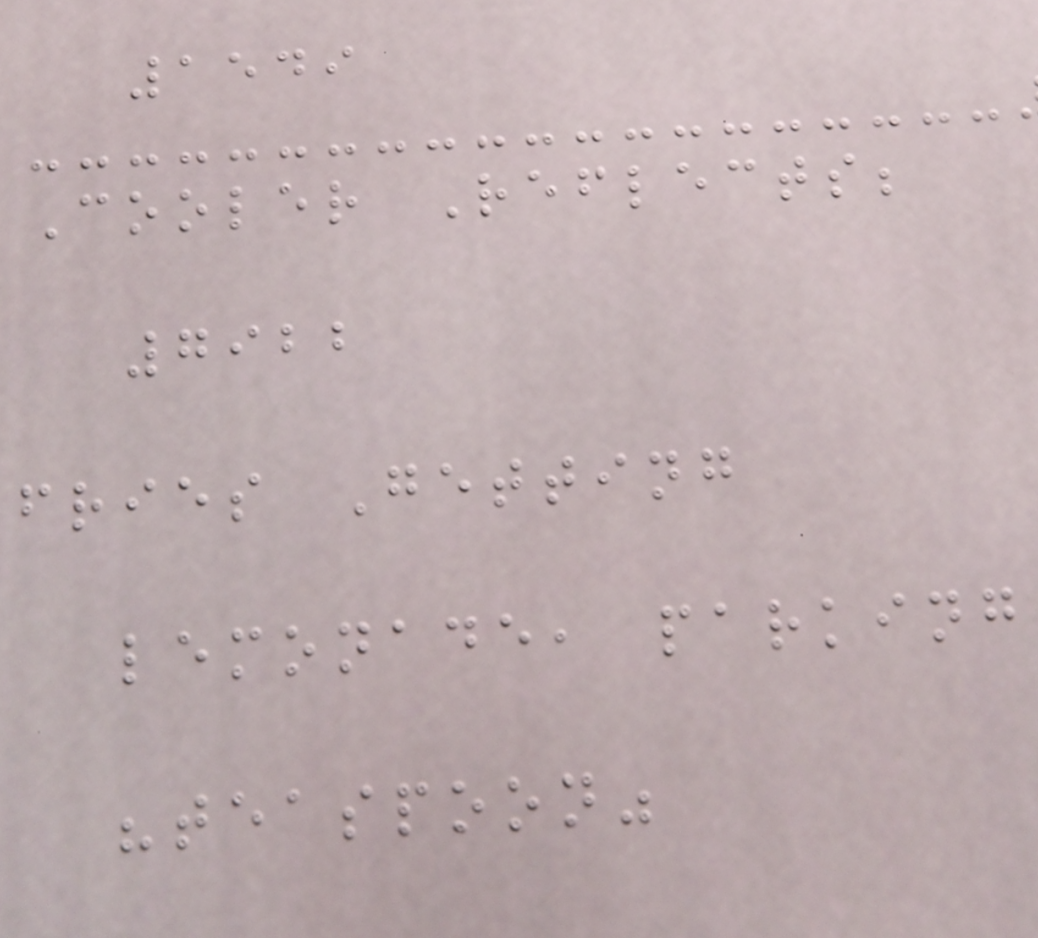1549
Cooler Reflects;
7922
fries Getting
lemonade, parking
"teaspoon"
